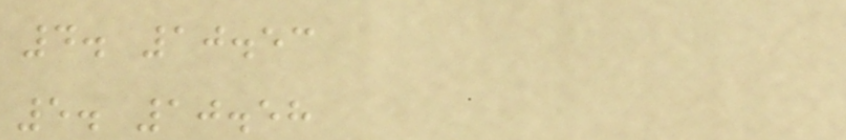4. 10.53
5. 10.58
